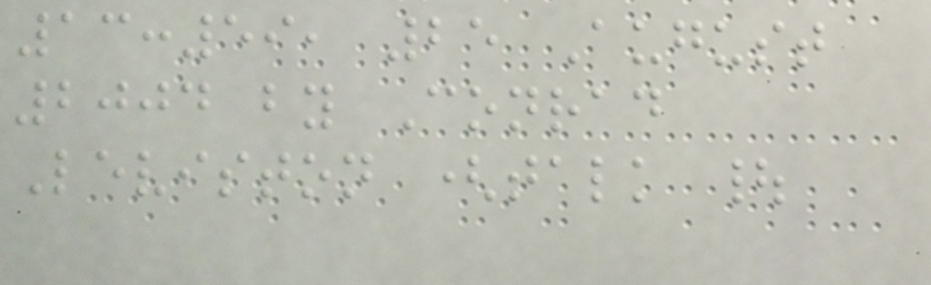13:59, 25 August
2004 by Conrad
Leviston (talk |
